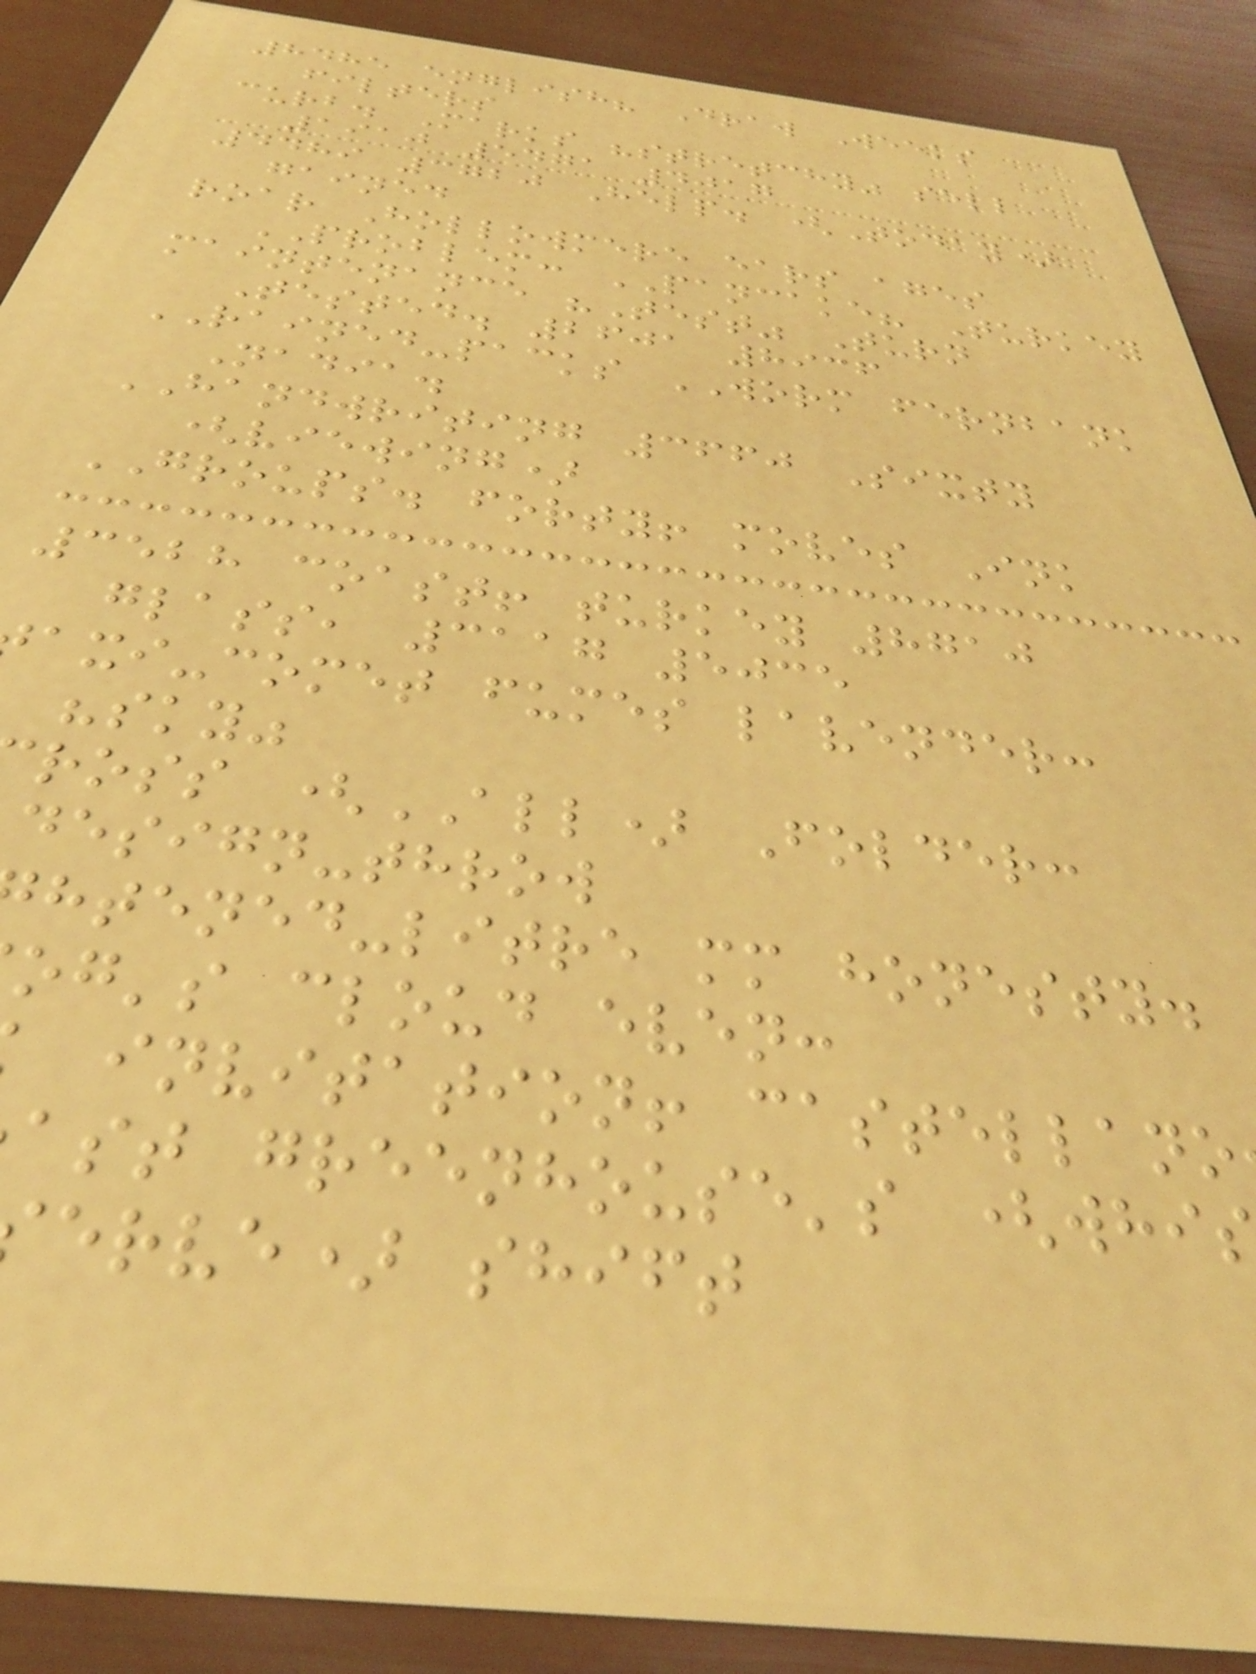8485 english? Draw Weeks
filters
curb. Marks "stretchy" sell
1910 5471 4017
4489 3720 Help. (Today)
gained
roar Hollowmere ears ages
PROBLEM: PANCAKE? Turkey
maintenance "Test" Turn
Tested. 2601 8936
RAINED-packs WORM fernbank
Nadia.
HANDWRITING 3660 Sixty
(viewing)
GROUPS. forty! moves Ink
3528 coast! turkey 8710
glass, 3117 5035
axi-comet fumes lavender:
"sky"
ross (ALL) Folder:
design-throw
htened-litre mm honesty.
og's cloud even:
invitation! castellano
ast greenhouse's (whi
erve) shift
